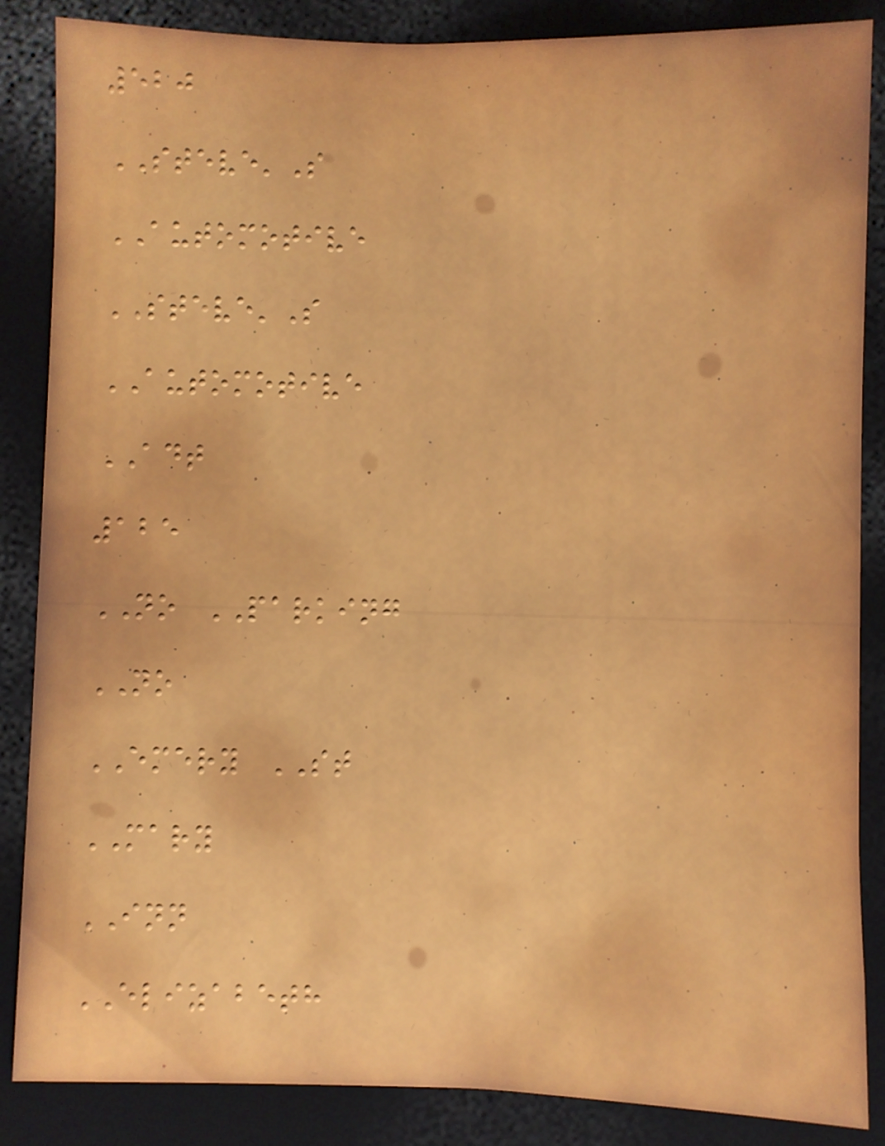520
STEVE'S
AUTOMOTIVE
STEVE'S
AUTOMOTIVE
ADT
125
NO PARKING
NO
EMERY ST
MARY
INN
ELIZABETH
